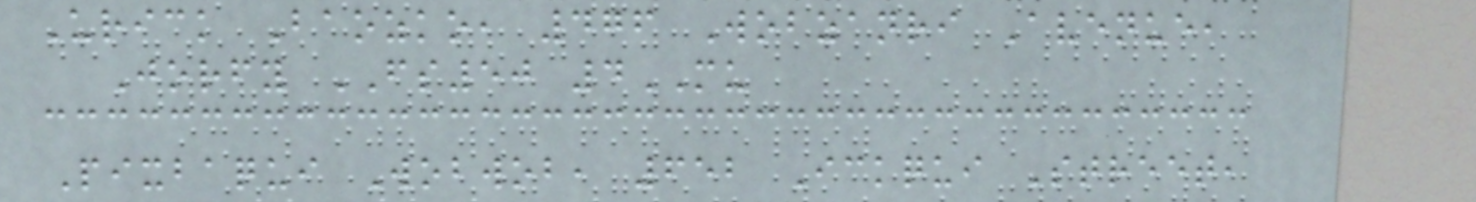Urick Baozko, 476 Wobzanri Avenue,
Jorfy FS50 4MU
Pixbaqui Wobwob, 652 Ickqui Street,
